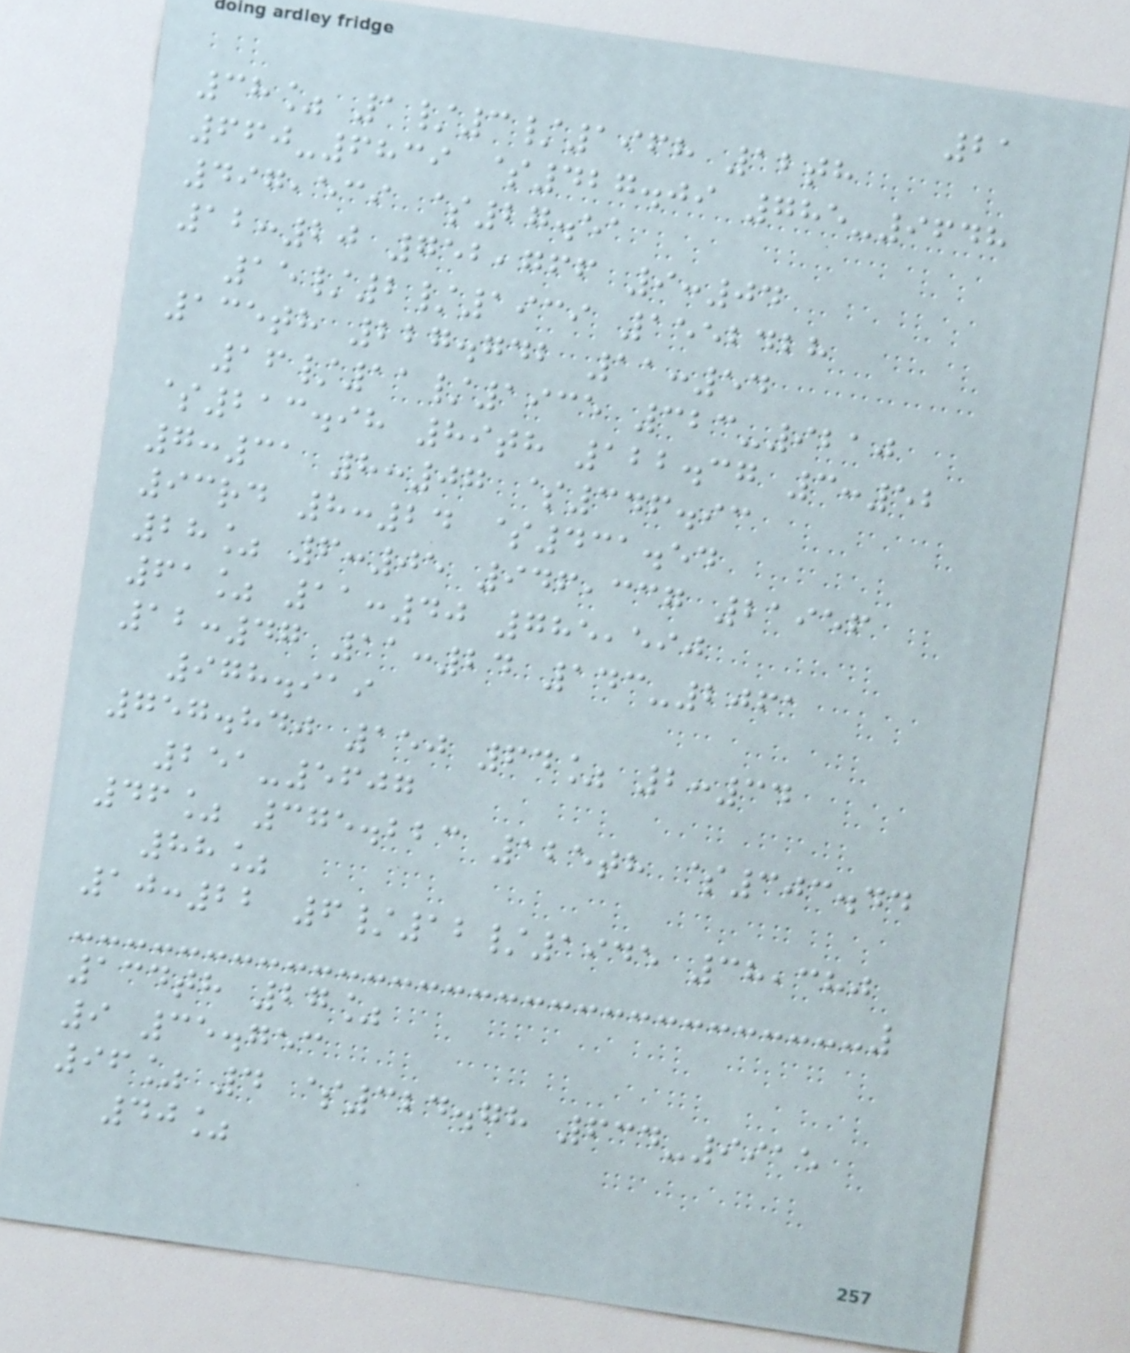21
38% 1/3/1968 12th
660-6839 $427.09 785-9648
497,539 $27.51
12:20 752,766 9:04
15/2/1939 1552428
135th 227.742 11:54
16/11/1935 323-9210
$213.98 89th 122.37 3:52
7:31 8:07 $346.93
93rd 8:24 $431.54
28% 6:05 946,337 21956
61% 11:40 785,590
12:47 11:24 143-2061
978.919
757.840 150 64% 2:34
251-5607
46% 375.223 125th $303.44
88%
10:22 6/12/1945 38,380
134th 27%
9 35.753
96% 4 $324.78 634-9915
40%
